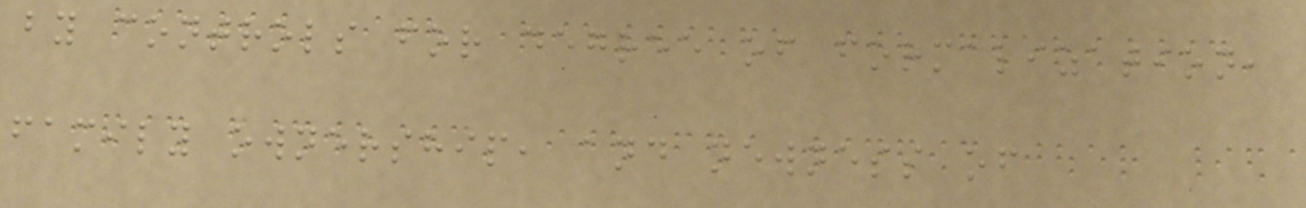by controls for degree of formalization,
family ownership, and newness of
